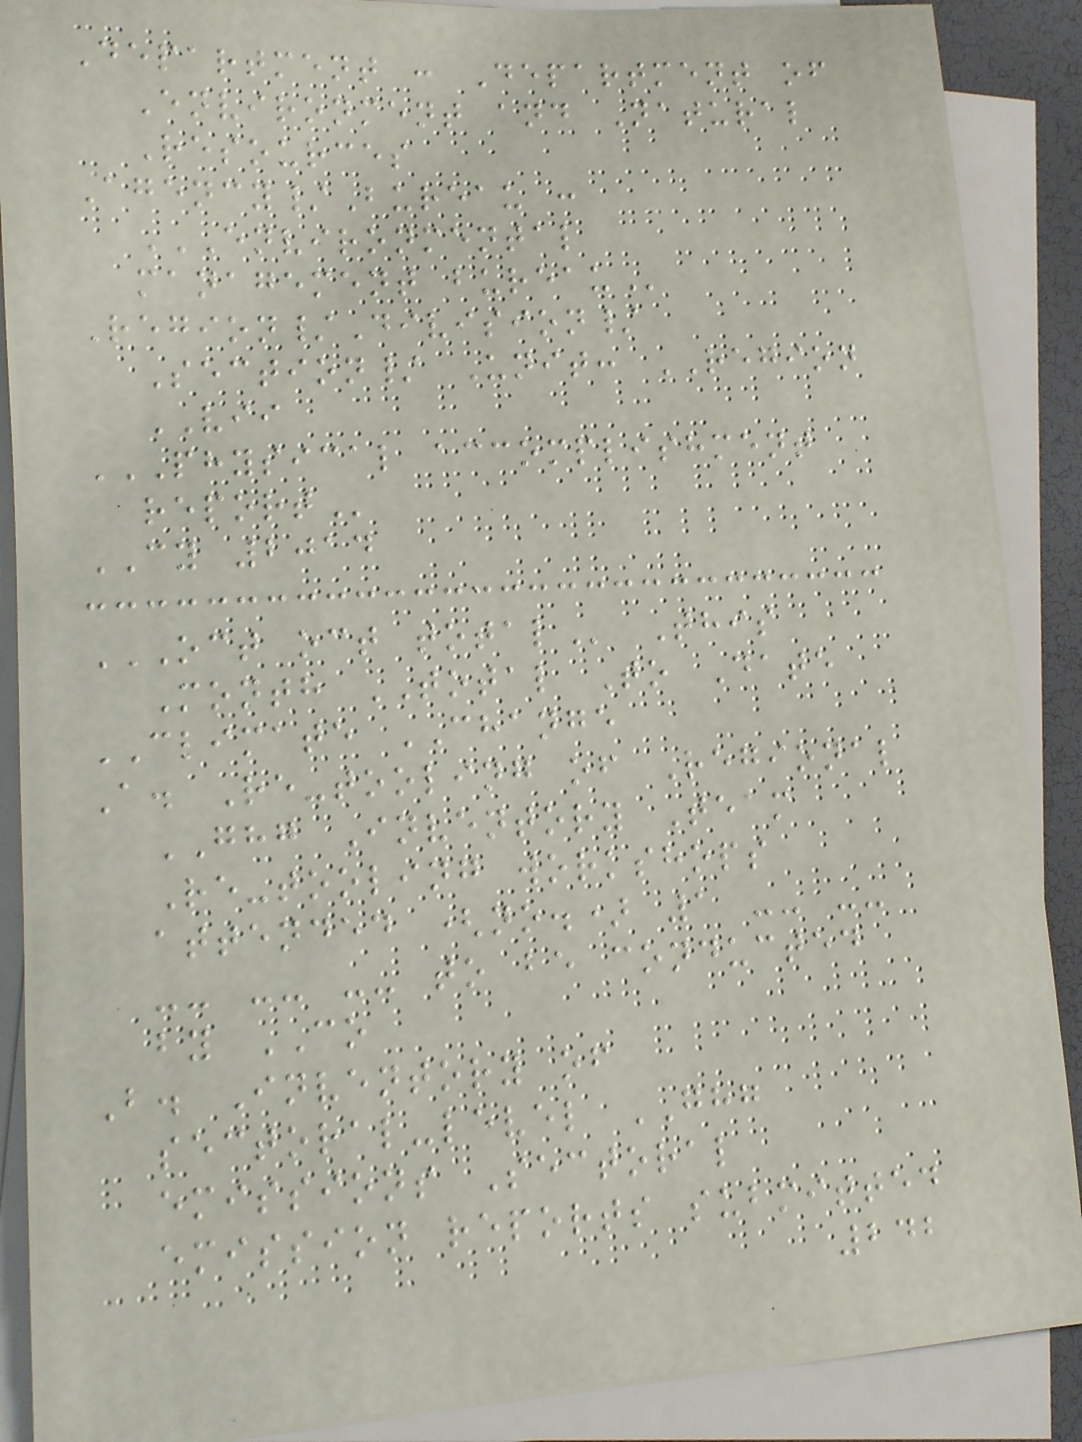Department : Department of
Environment and Natural
Resources
Agency/Bureau :
ENVIRONMENTAL
MANAGEMENT BUREAU
Region/Division/
Section/ Unit: REGION
VII
PHYSICAL ACCOMPLISHMENT
REPORT
CY 2014
OCT OCT TOTAL This
Month TOTAL To Date
CLIMATE CHANGE
A. Re-tooling of Regional
GHG Inventory Team
Re-tooling workshops
attended (no.) 1 -- --
-- -- -- to be conducted
by CO
B. Inventory of
sectoral-level GHG
emissions Sectoral
emission reports submitted
242
